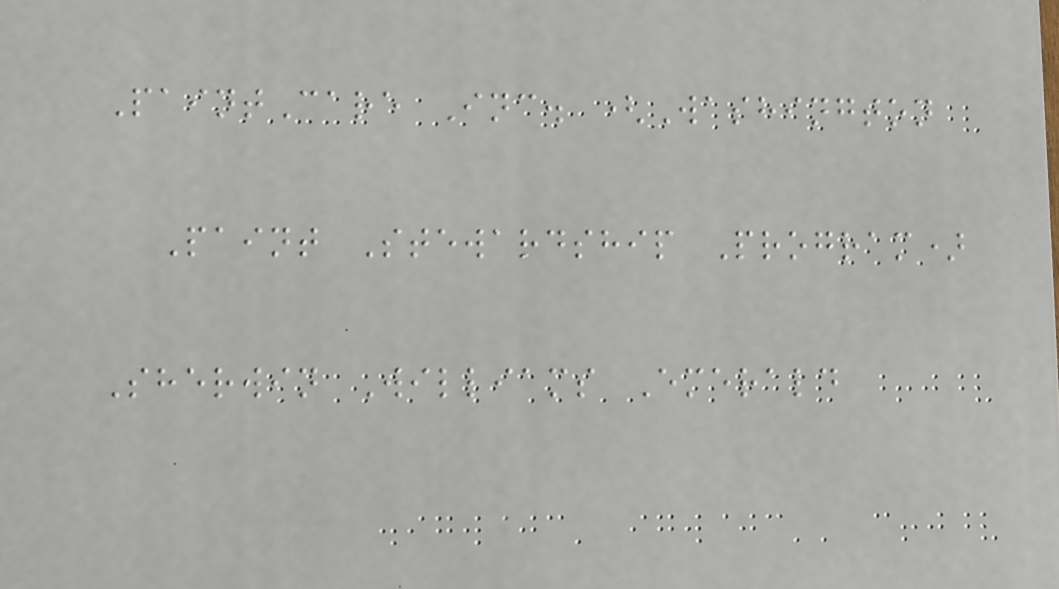PaintCare Inc. (Washington
Paint Stewardship Program)
Sherwin Williams Emerald
